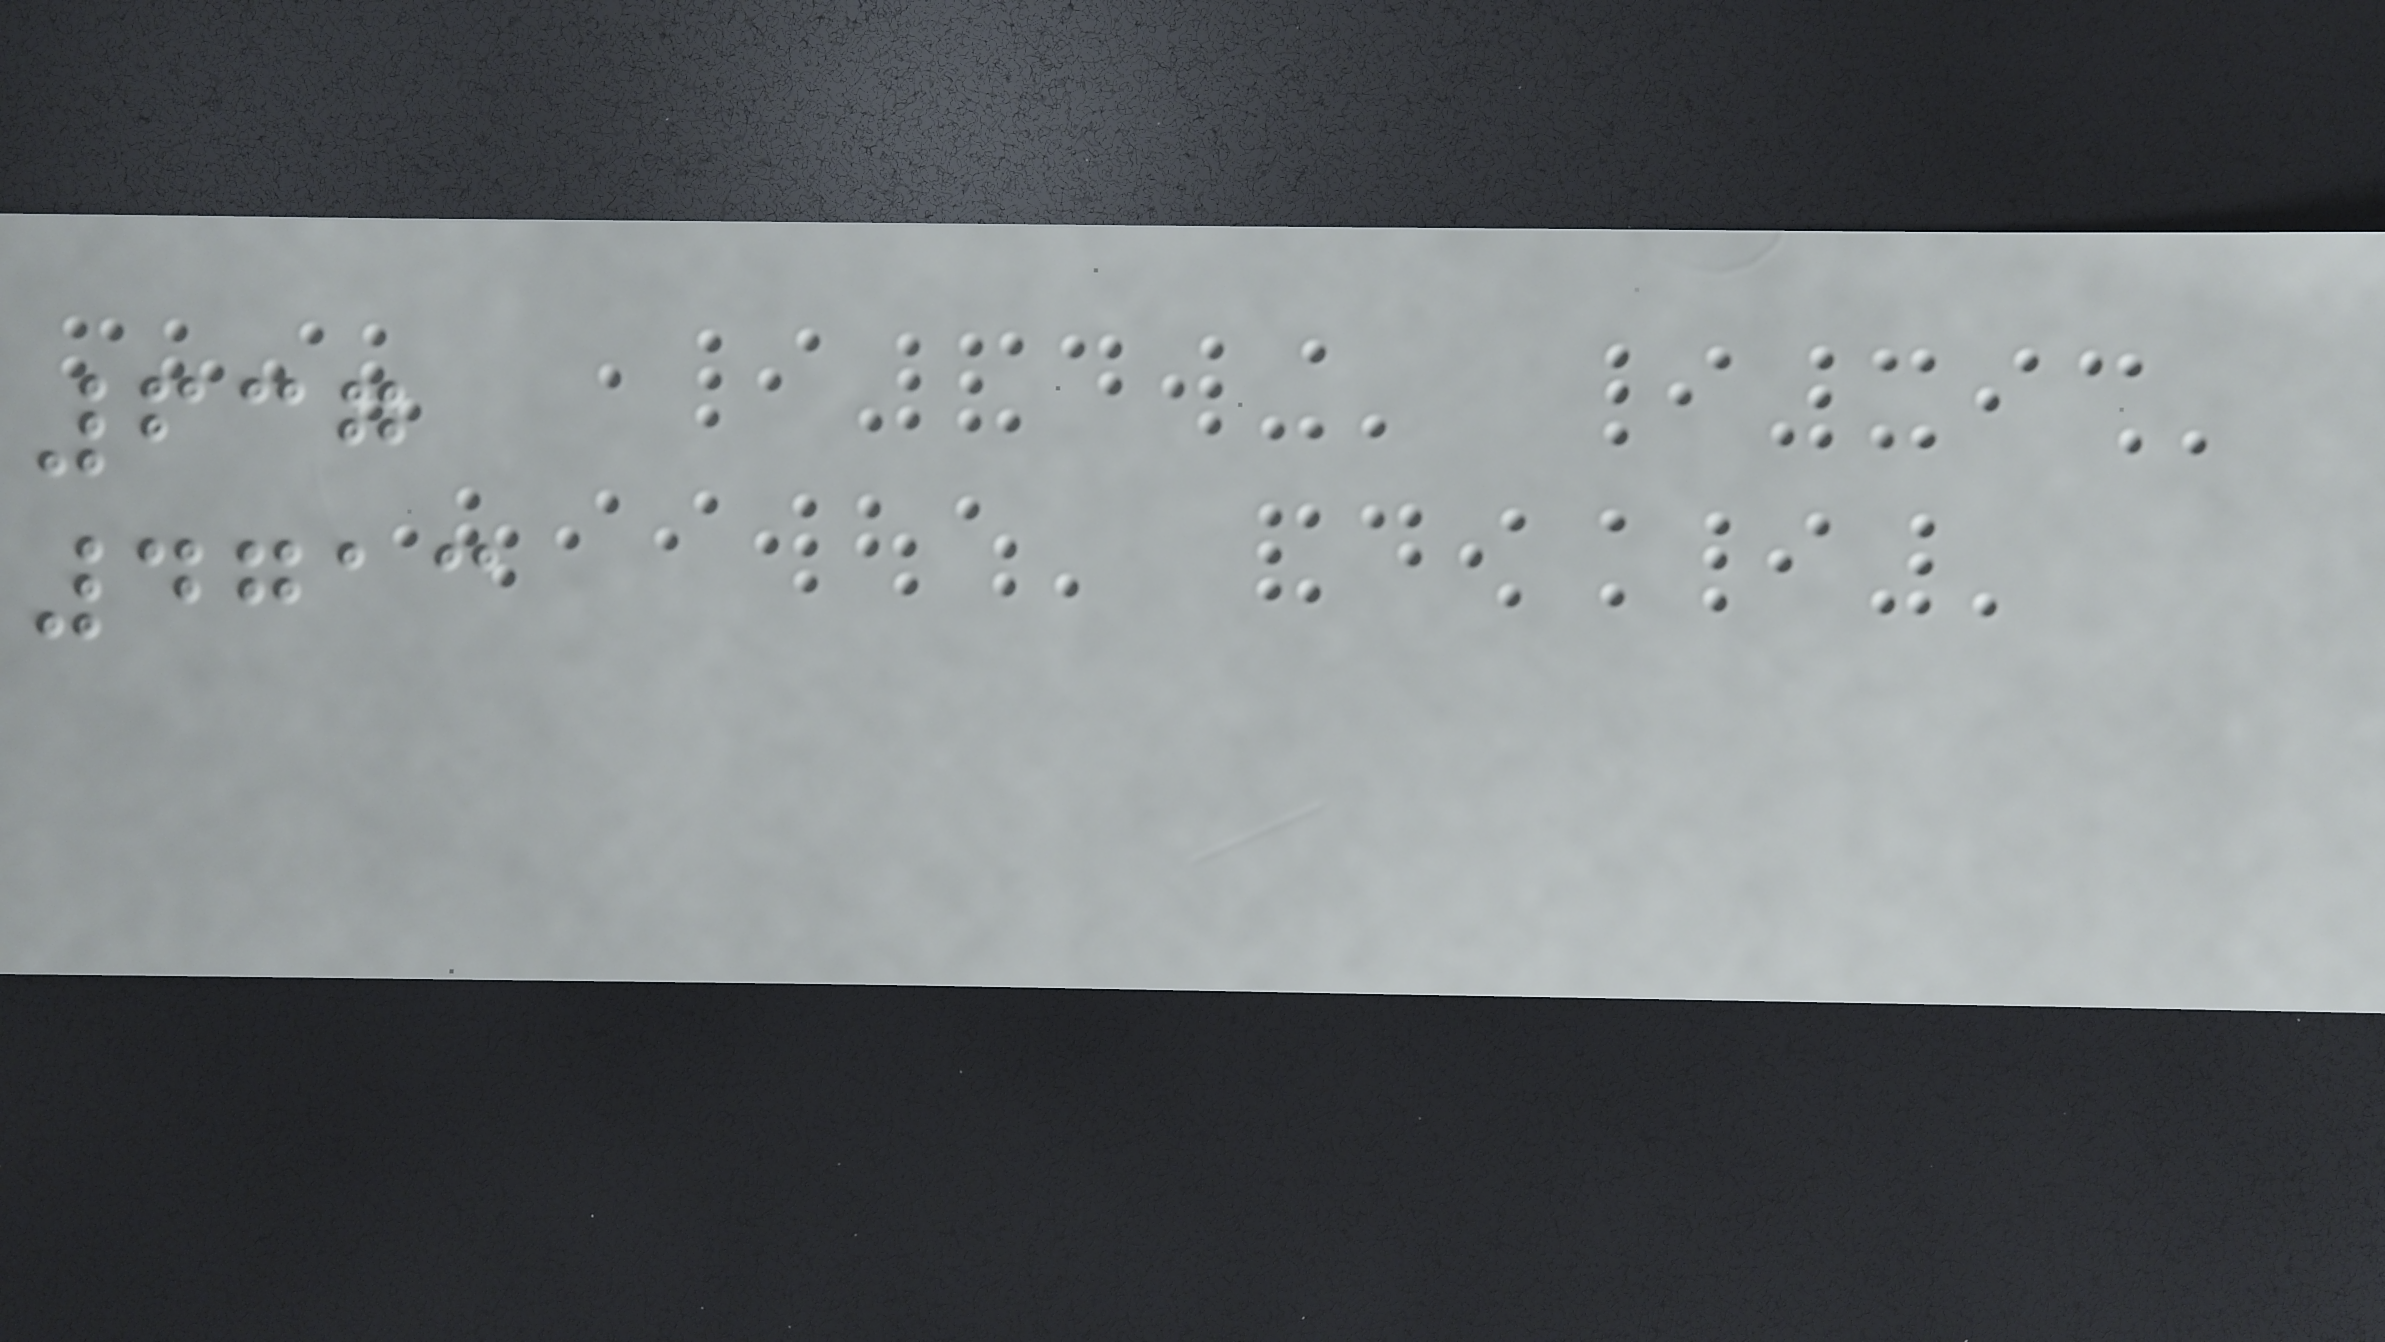637
4713
